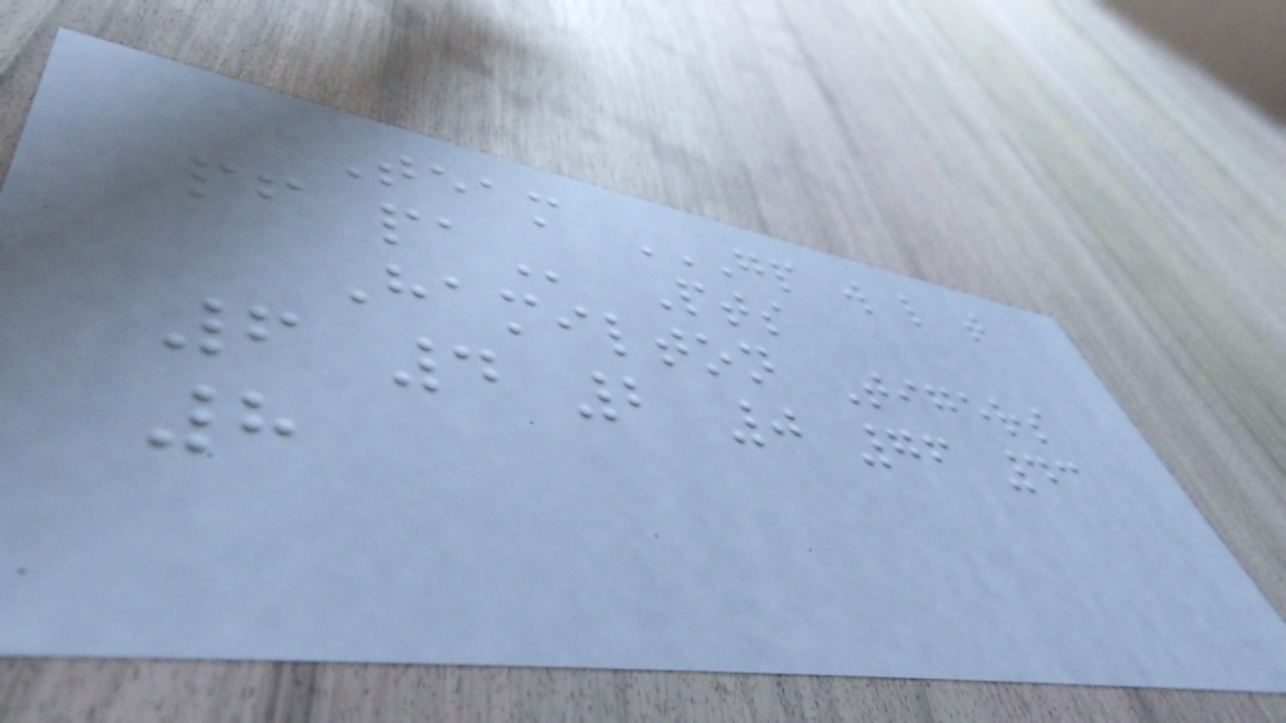Team GP W L T
PF PA Pts
Hamilton Tigers
6 4 2 0 76 43
8
